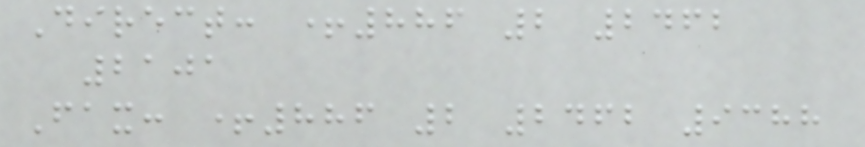Direct: +886 2 2462
2101
Fax: +886 2 2462 9388
